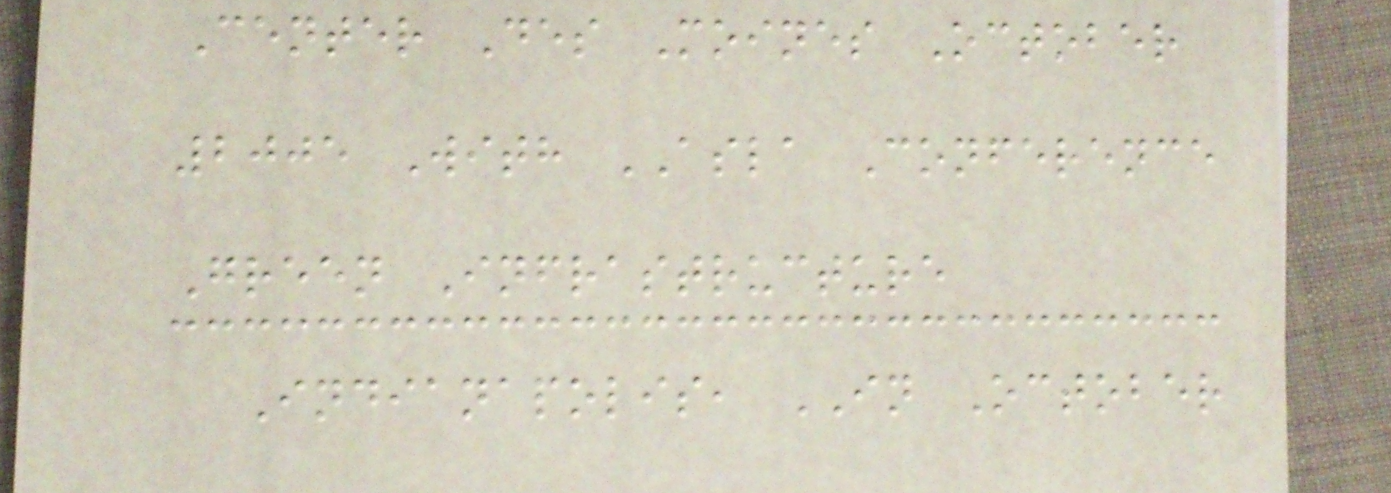Center Des Moines October
2005 With ASLA Conference
Green Infrastructure
Indianapolis, IN October
